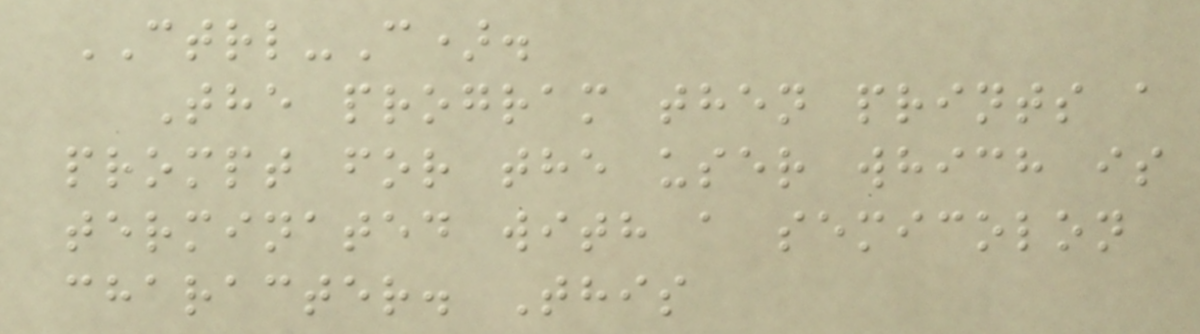CTRL-C).
The program then prints a
prompt for the user which is
terminated with a semicolon
character. This
